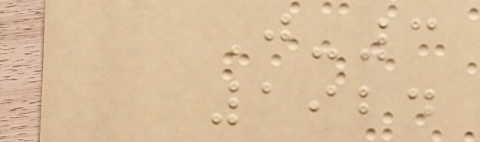J-3
1924
